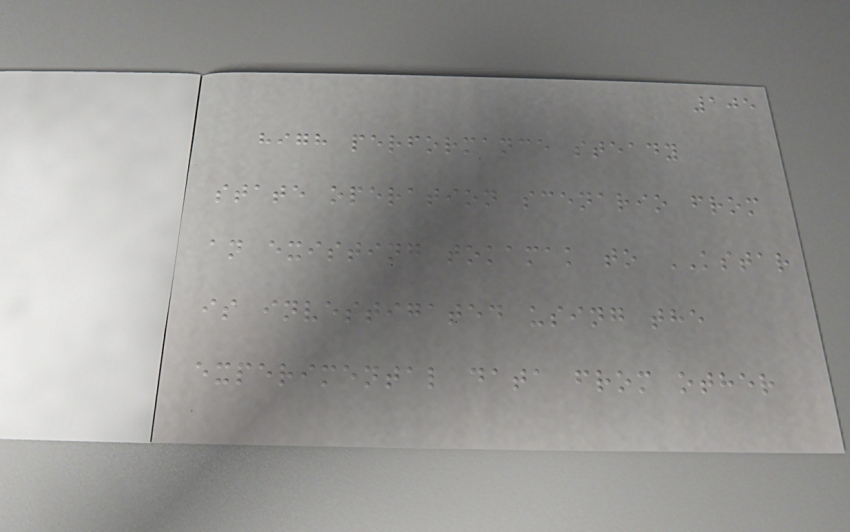105
high performance steady
state operation scenario from
an existing tokamak to KSTAR
is investigated using the
experimental data from other
